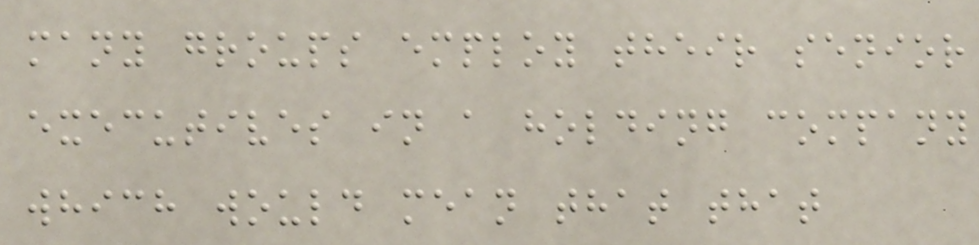many groups employ their senior
executives in a holding company
which would mean that that
